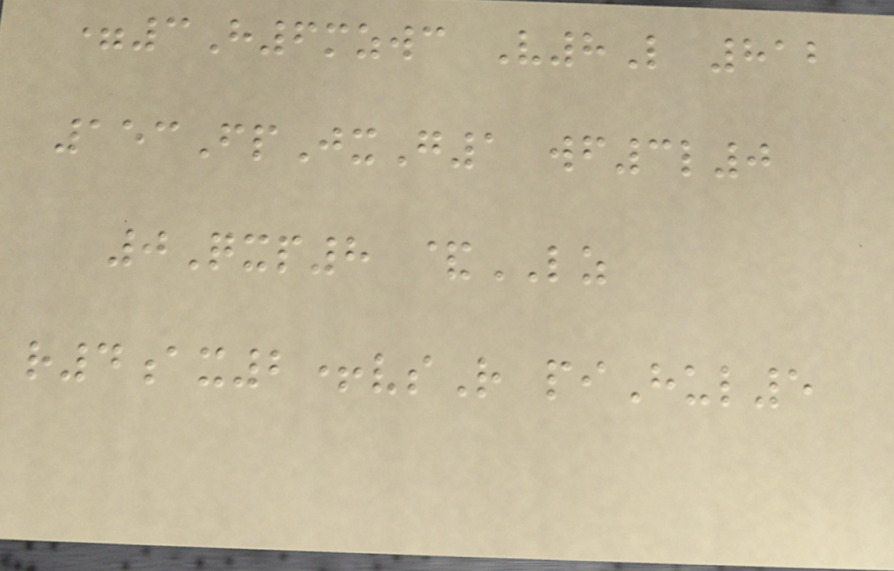=3H6mzwc V8L 812
153FpJxG1 wf3l0
0Qxp8 &LZ
r4ax2+vsR piHul5
